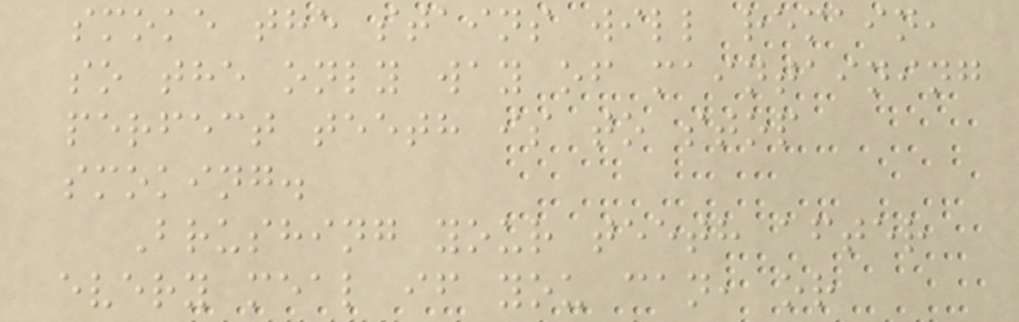smoke the stains will remain,
so the only way of maintaining
perfect teeth is to stop
smoking.
Brushing your teeth after
every meal if you can, or
